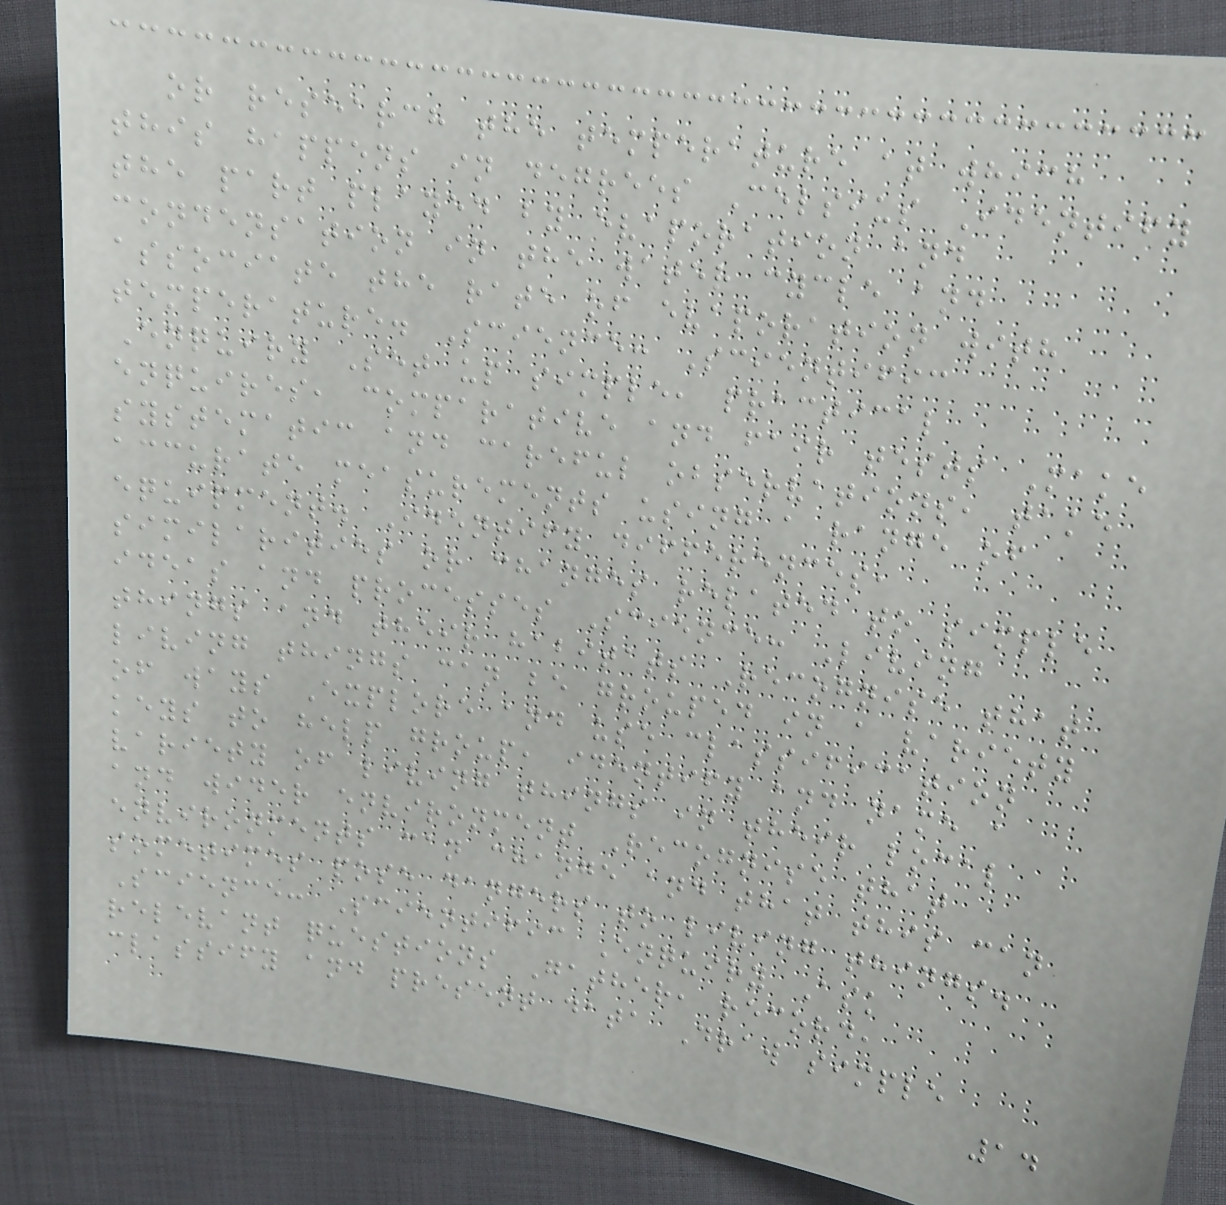or research the temperature at which
this happens in degrees Celsius Identify
the part played by evaporation and
condensation in the water cycle and
associate the rate of evaporation with
temperature. Science: Scientific
Enquiry Set up simple, practical
enquires, comparative and fair tests Make
systematic and careful observations, take
accurate measurements using a range of
equipment. Identify differences,
similarities or changes related to simple
ideas and processes Science: Living
things and their habitats Recognise that
living things can be grouped in a variety
of ways Explore and use classification
keys to help group, identify and name a
variety of living things in their local
and wider environment Recognise that
environments can change and that this can
sometimes pose dangers to living things.
Science: Scientific Enquiry Ask
relevant questions Gather, record,
classify and present data Draw simple
14
